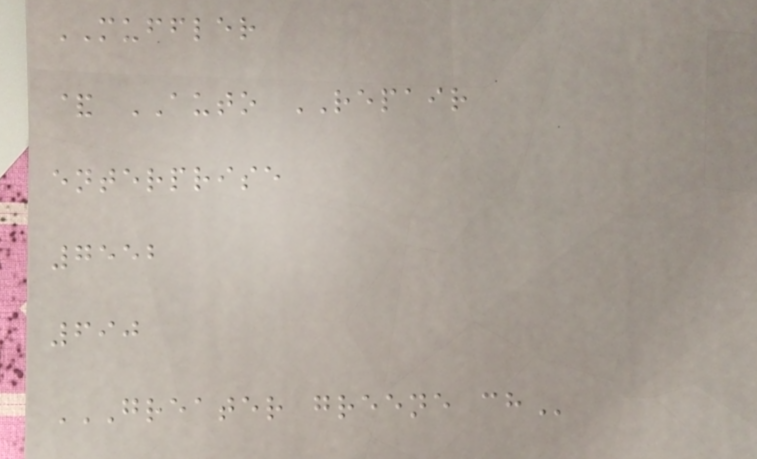MUFFLER
& AUTO REPAIR
enterprise
7552
690
GREATER GREENE CH
